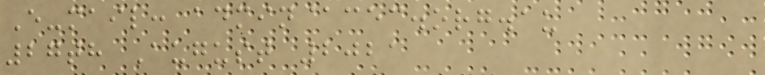E-mail: admin@cec.org.au
27th August 2021
